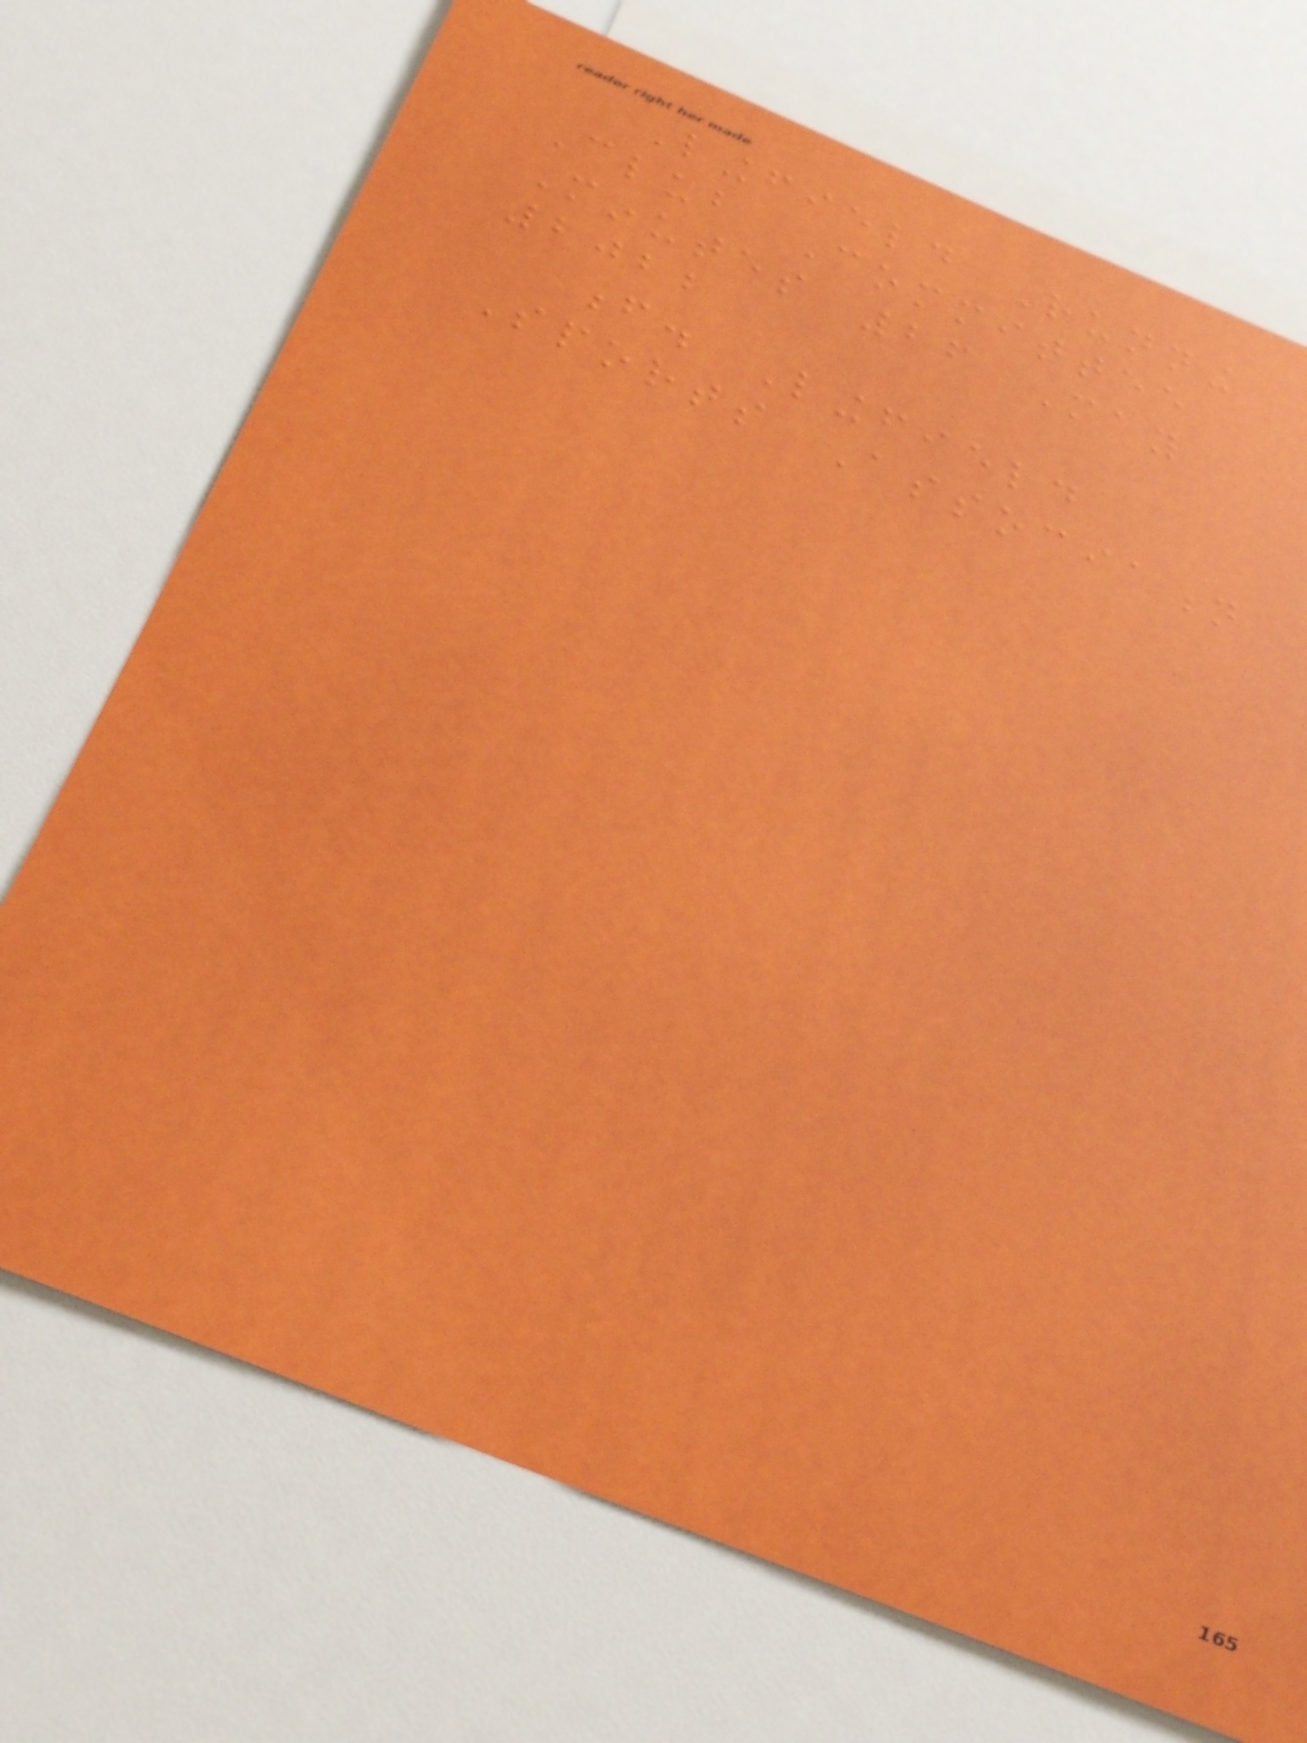Lingfield Running
Club Committee
Minutes 26 May
2022
f. Lingfield
Sports Association
